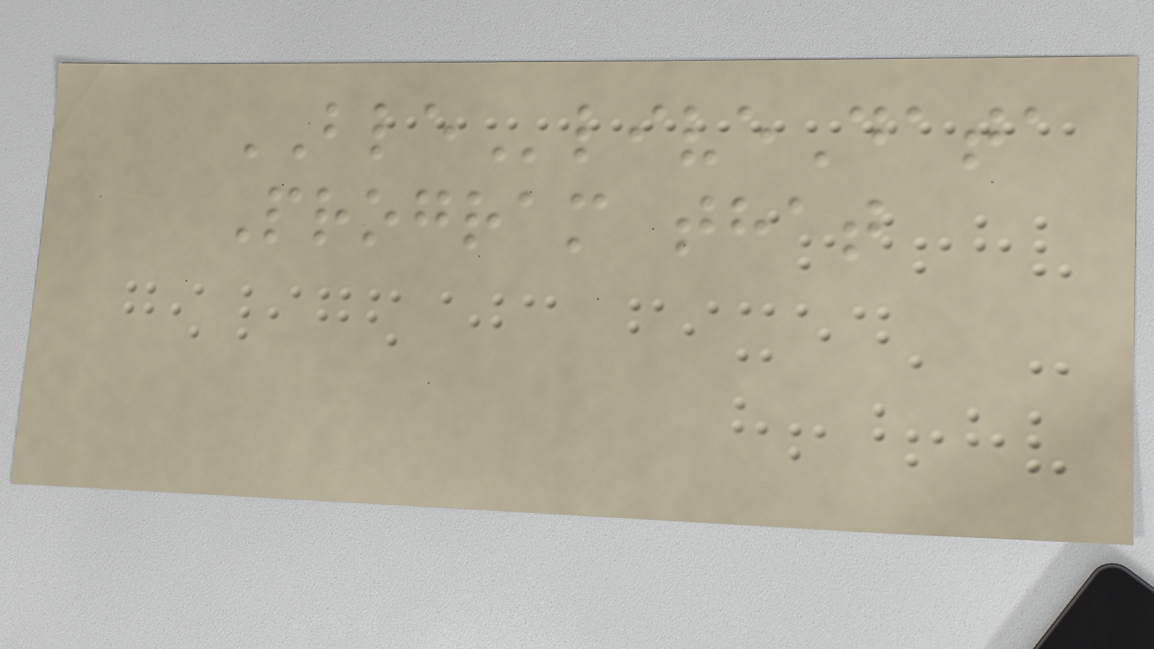BLEliveData
Program that
